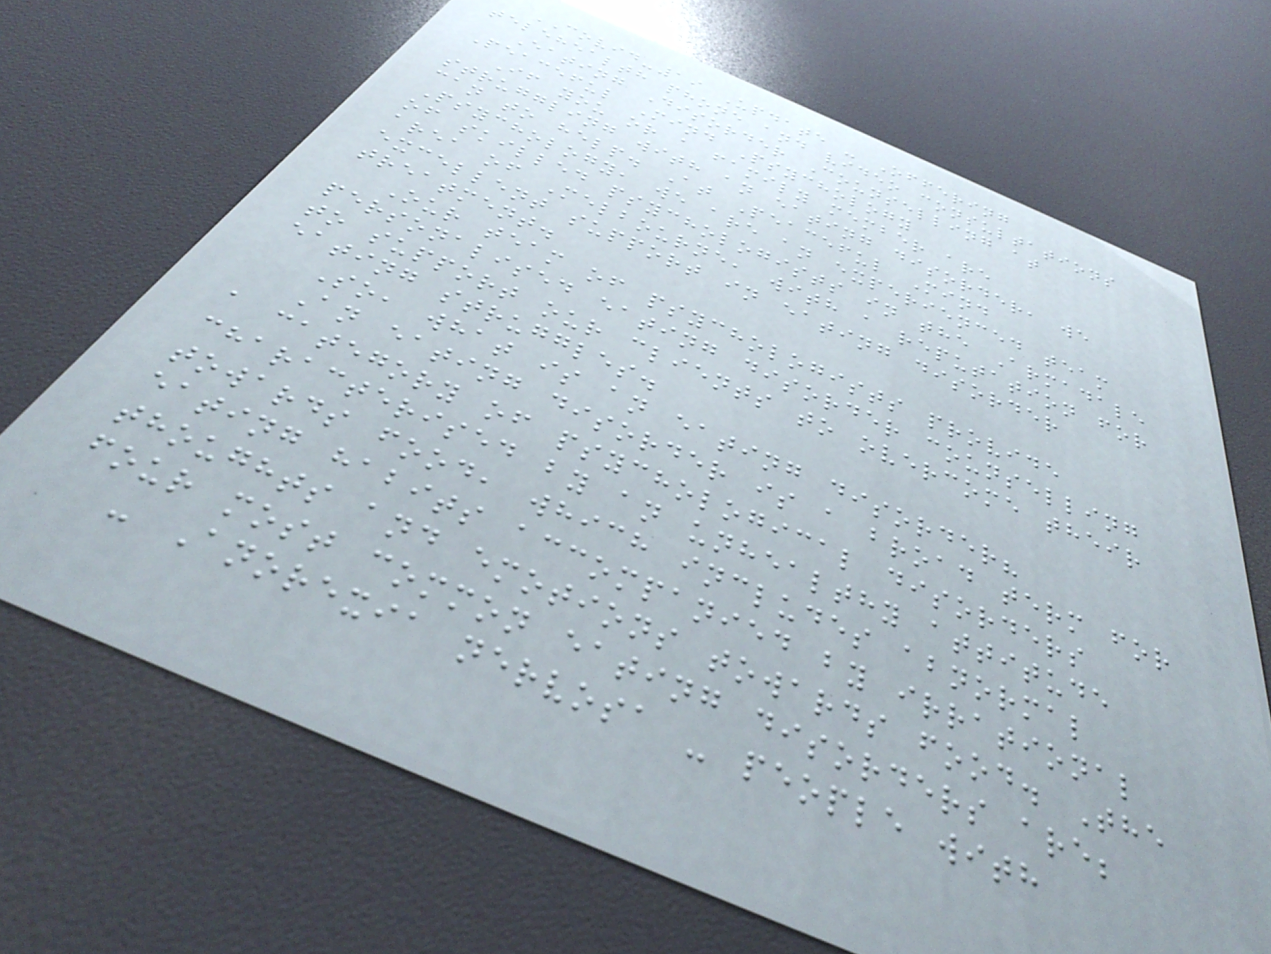COVID-19 Update - Offering
telehealth phone and video consultations
Eating Disorder Counselling at
Peaceful Mind Psychology
If you or a family member are
struggling with an eating disorder, we
can to help. At Peaceful Mind
Psychology, we are an experienced team
of skilled psychologists in the Armadale
area of Melbourne, with a reputation for
excellent support in eating disorder
treatment.
Our team of psychologists provide
personalised eating disorder counselling
to support our clients to overcome their
eating struggles.
So, what is an eating disorder?
An eating disorder is a broad term for
a category of psychological disorders
characterised by an unhealthy attitude
towards food, which includes abnormal
eating habits accompanied by irrational
thoughts and emotions towards food. The
four most common eating disorders are;
- Anorexia nervosa - people with
